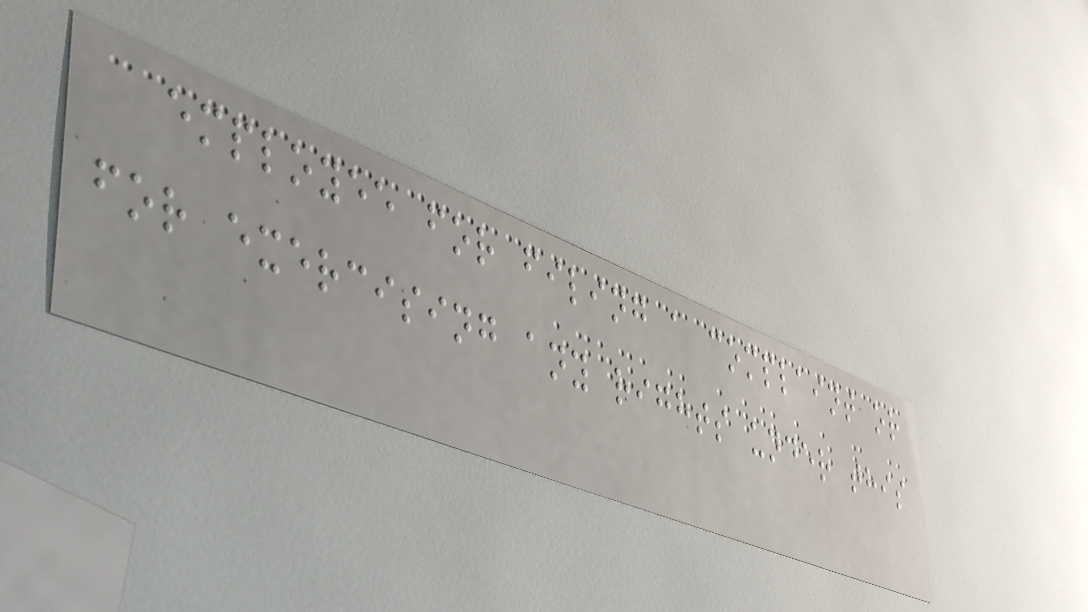employee for filing a complaint or
for exercising any rights under this
